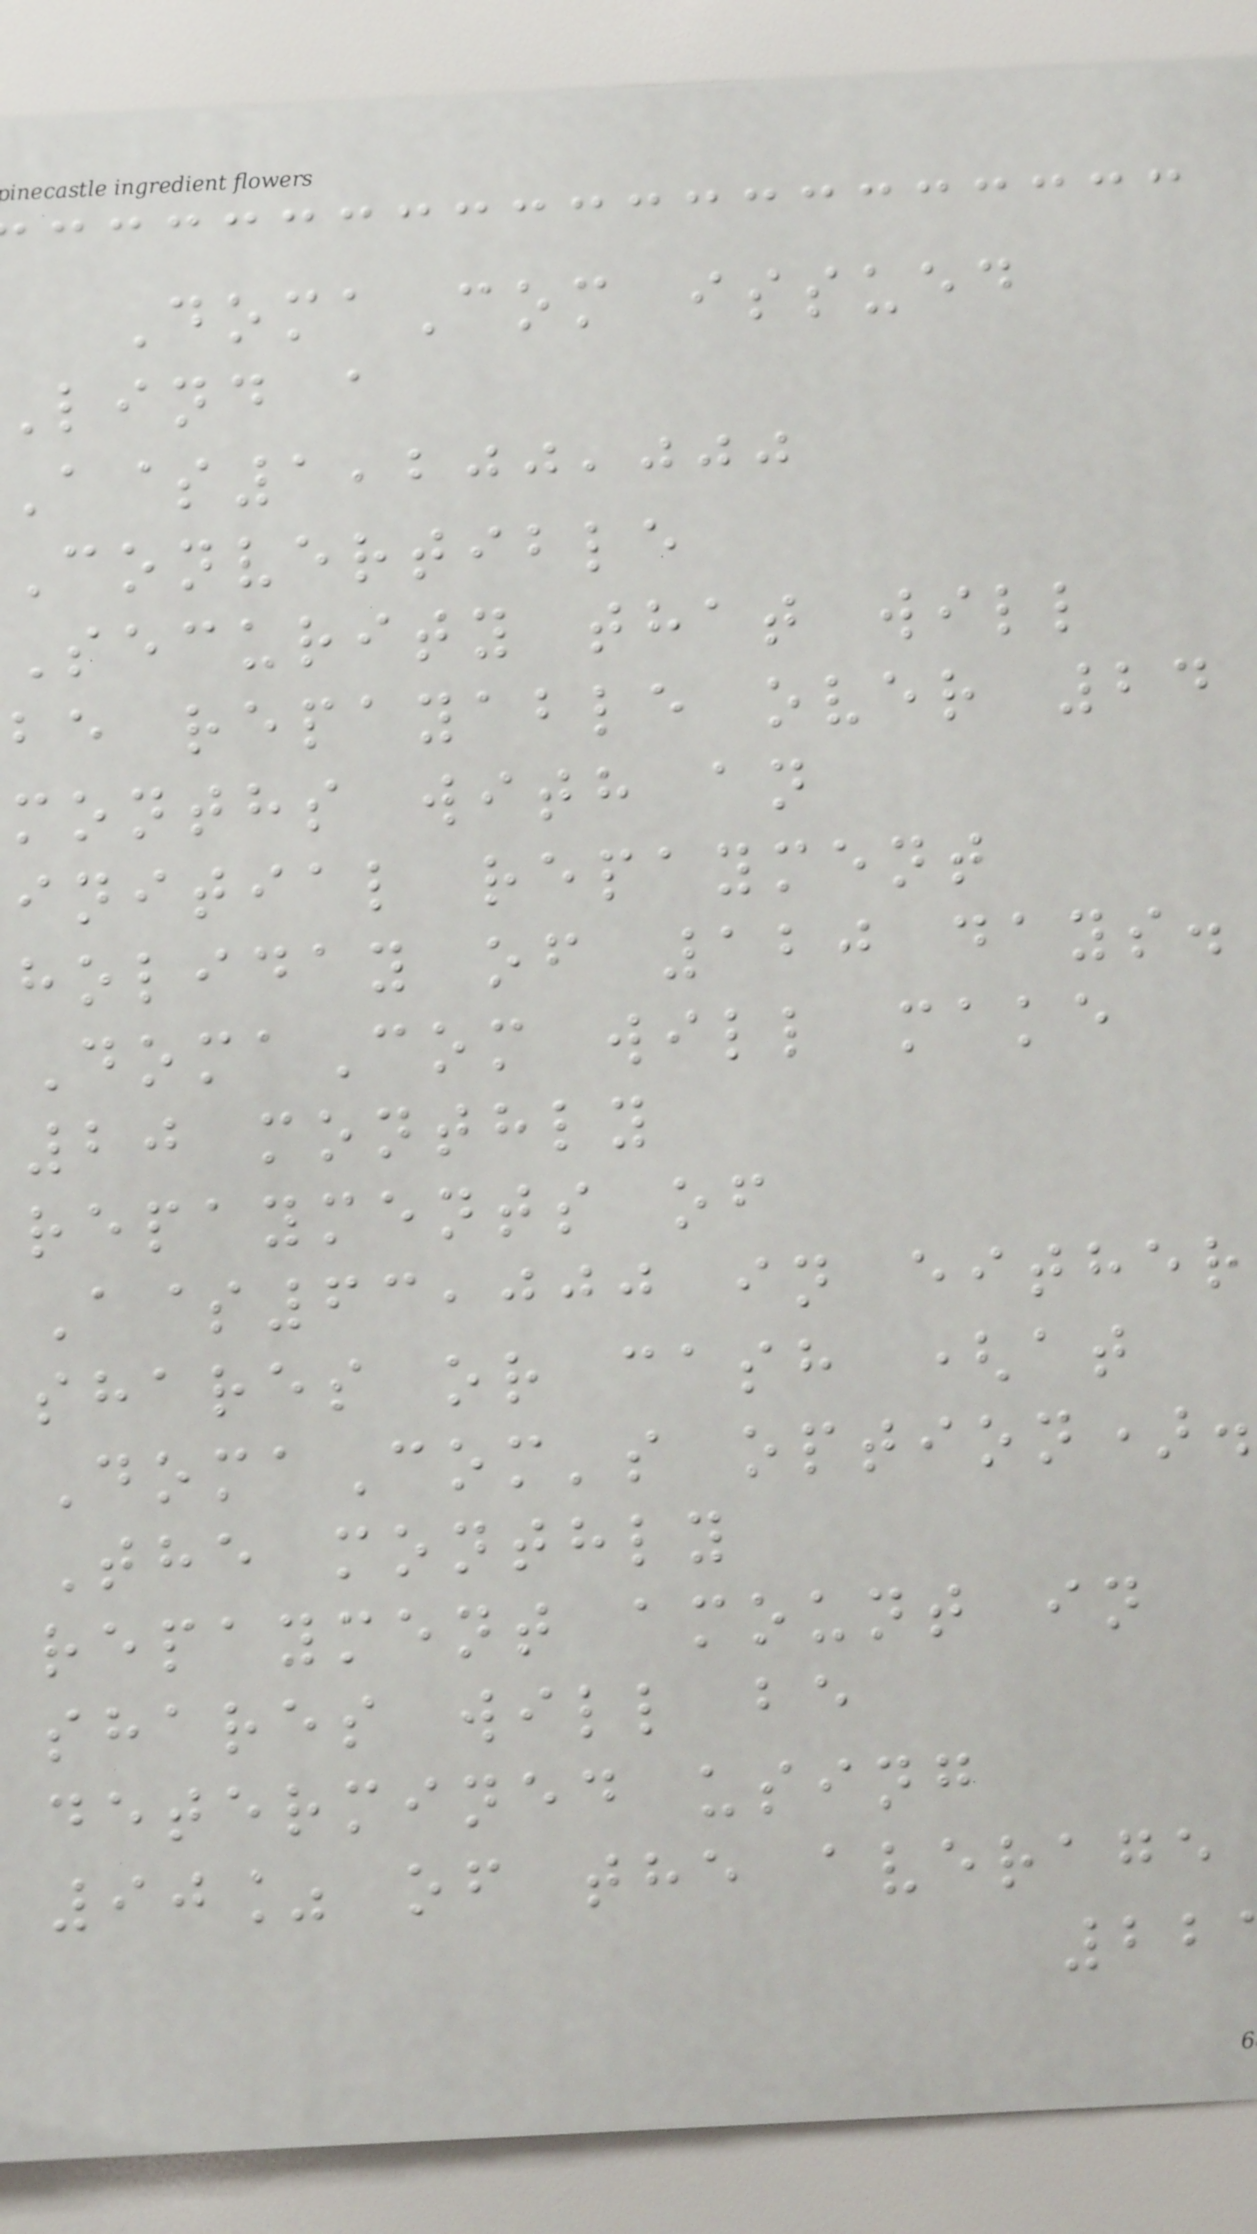DomaCom issued
lind a
A$1,200,000
Convertible
Security that will
be repayable over 24
months with an
initial repayment
holiday of 120 days.
DomaCom will make
20 monthly
repayments of
A$63,000 in either
shares or cash (at
DomaCom's option).
The monthly
repayment amount in
shares will be
determined using
90% of the average
